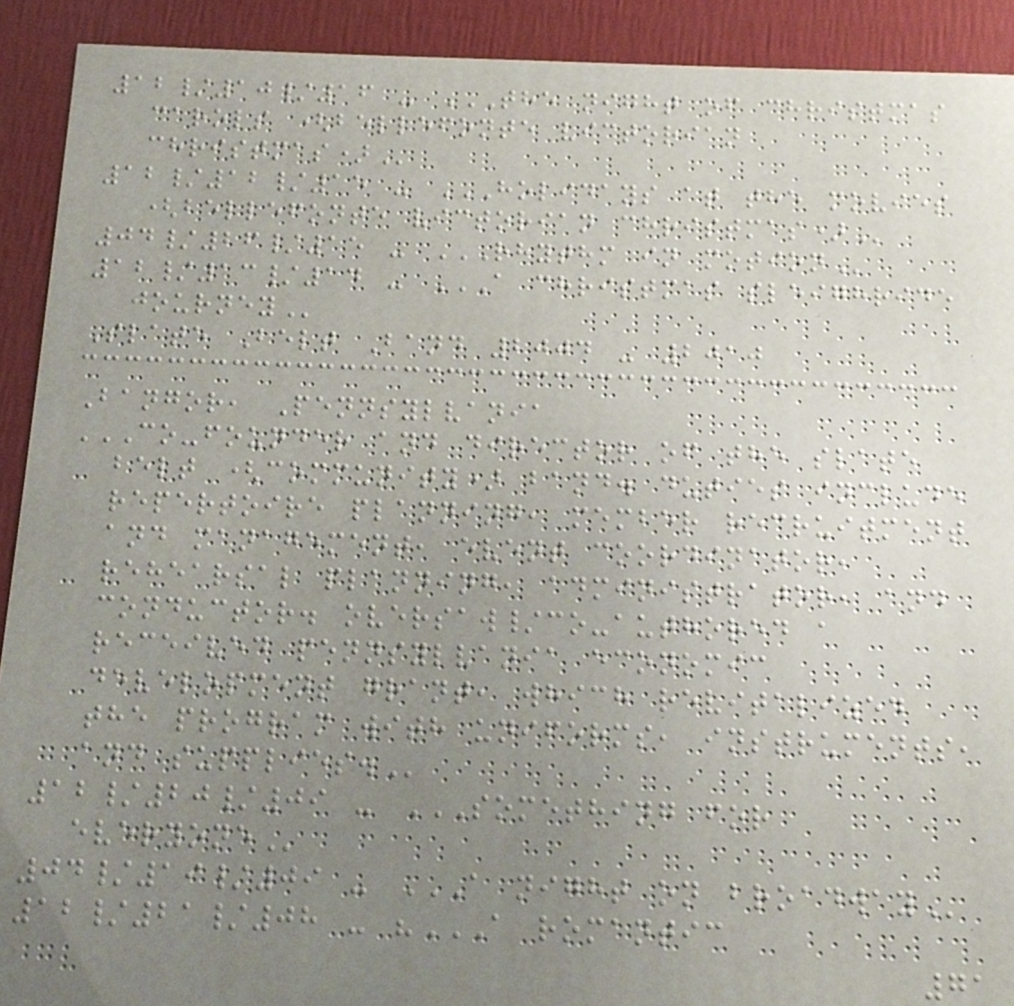12/10/16 - THE NIGHT OF CHRISTMAS
CAROLS (BELLEFONTE VICTORIAN
CHRISTMAS)
12/12/15 - HOLIDAYS AT THE MOVIES
(BELLEFONTE VICTORIAN CHRISTMAS)
04/26/15 - RHYTHM IN MOTION
12/13/14 - A CHRISTMAS SLEIGHRIDE
JOURNEY
Slate Belt Band 2004 - 2010
Bangor, Pennsylvania
CO-FOUNDER AND DIRECTOR OF THE SLATE
BELT (COMMUNITY) BAND. DUTIES INCLUDE
REPERTOIRE PLANNING, MEMBER RECRUITMENT
AND MANAGEMENT, EVENT COORDINATOR,
REHEARSAL PLANNING, ADMINISTRATOR, AND
CONDUCTOR. OVERSAW/CO-AUTHORED A
RECEIVED PENNSYLVANIA ECONOMIC
DEVELOPMENT GRANT, WHICH REVITALIZED
THE PROGRAM WITH UNIFORMS, INSTRUMENTS,
AND SUPPLIES.
12/20/09 - SOMETHING FOR
EVERYONE
04/19/09 - A NIGHT ON BROADWAY
12/21/08 - "A ROMANTIC
71
